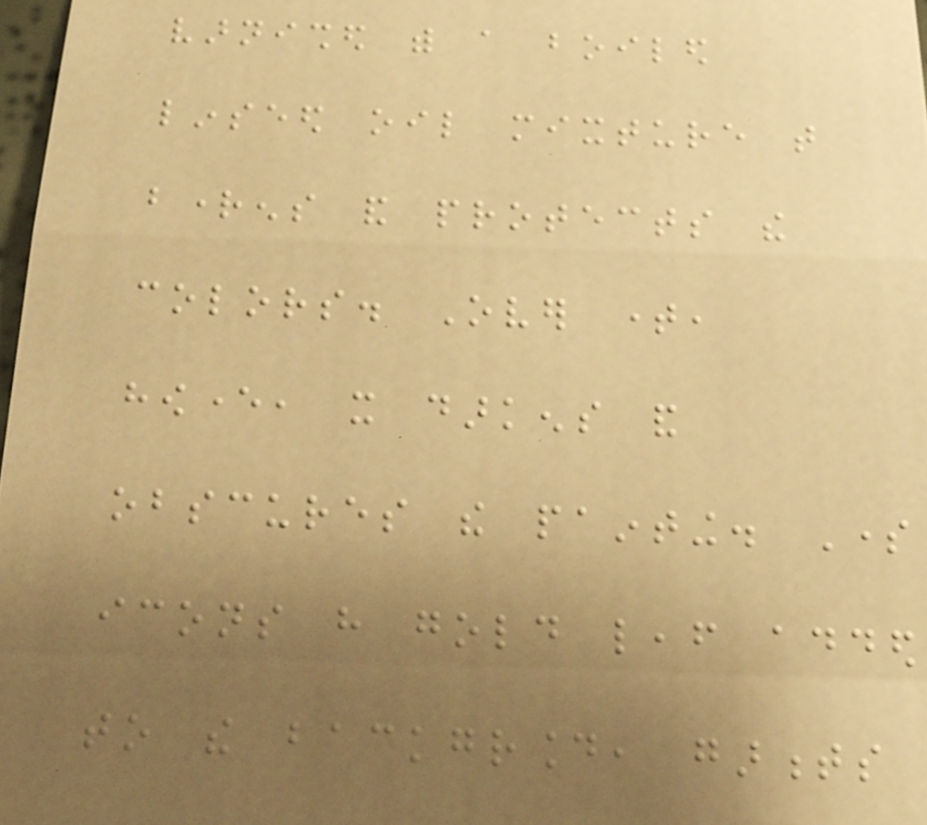varnished with a boiled
linseed oil mixture that
brightens and protects the
colors. Over time,
however, it darkens and
obscures the painting. Some
icons have gold leaf added
to the background, garments
